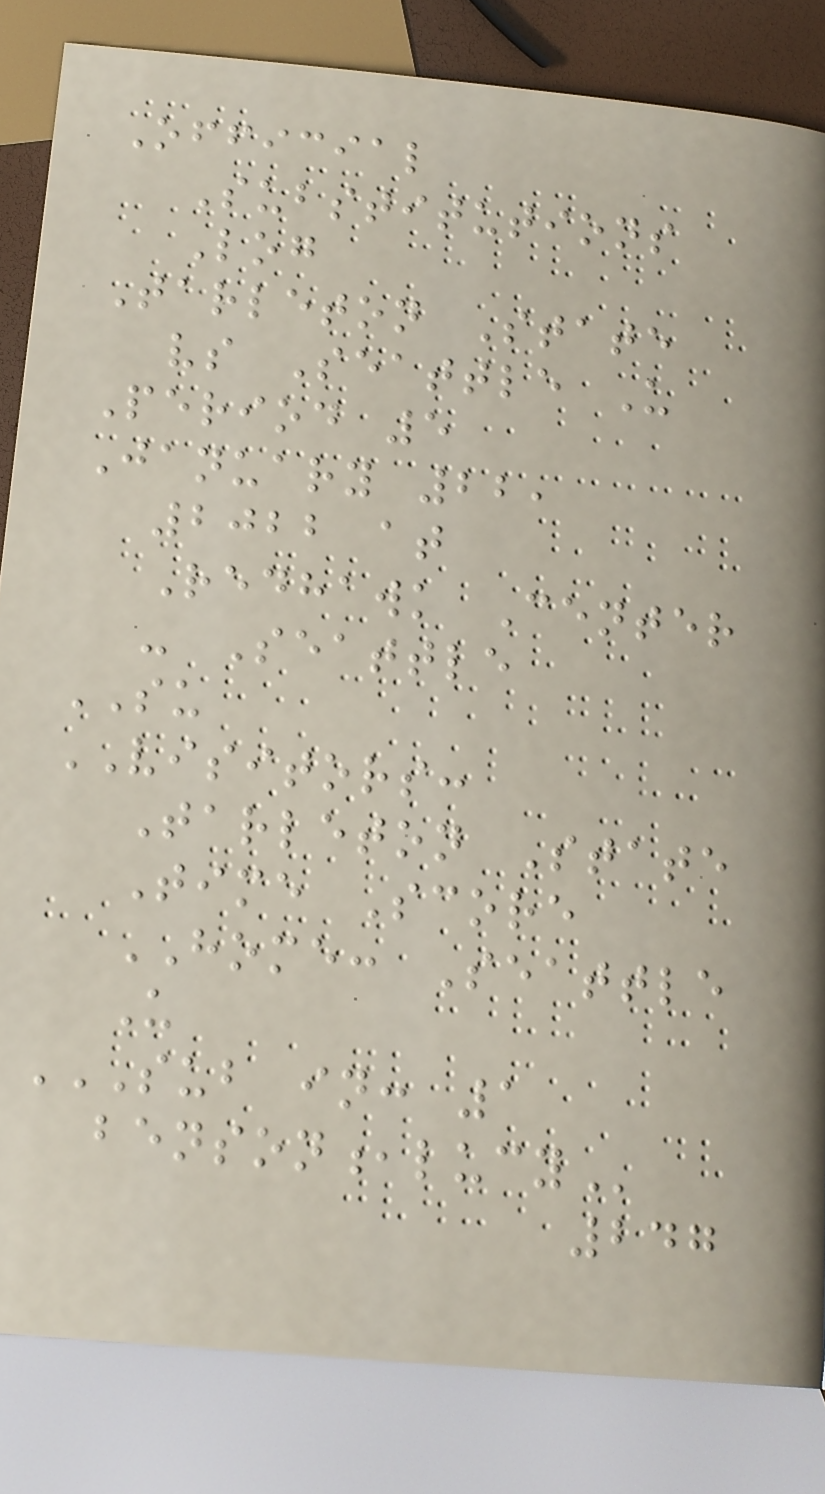Official
Substitutions
Log
Tarleton State
vs Seattle U
Period 5
January 22,
2022 at
Redhawk Center
- Seattle
SU
VISITORS:
Tarleton State
Time Score
HOME: Seattle
U
SUB IN: 1
BENSON,LUCY
247
